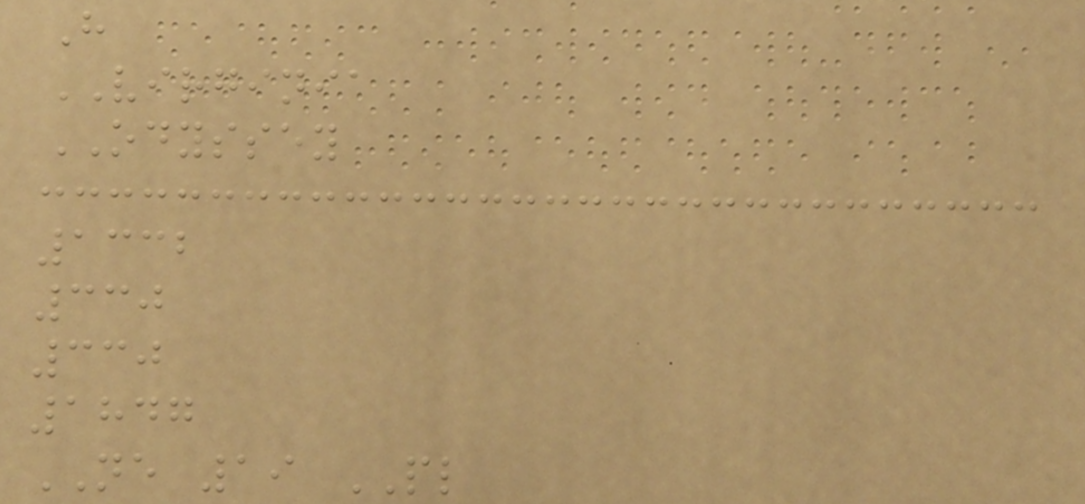H
VIRGINIA
ODYSSEY
1332
330
330
1847
NE 19 PL
